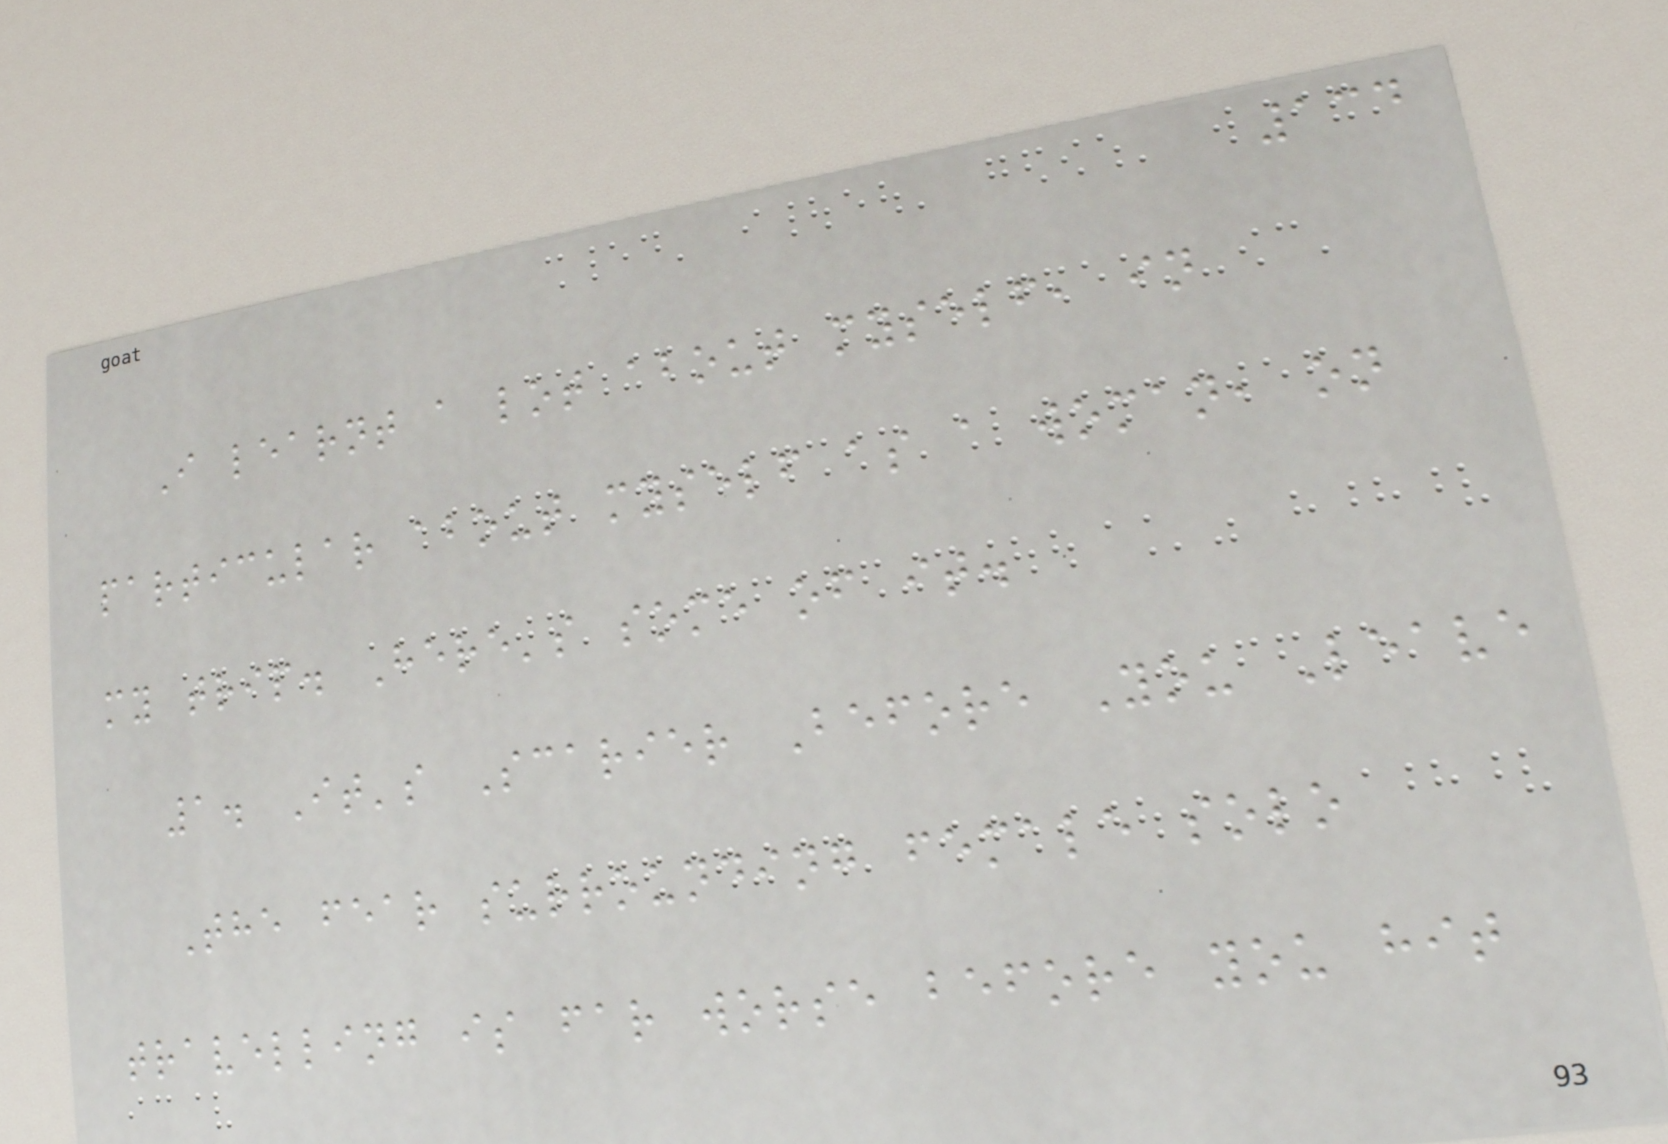134
I learnt a lot about myself, in
particular about myself as a woman, on
my trip. Here's some of it.
1. It's Scarier Before You Leave
The fear surrounding female solo
travelling is far worse before you hit
